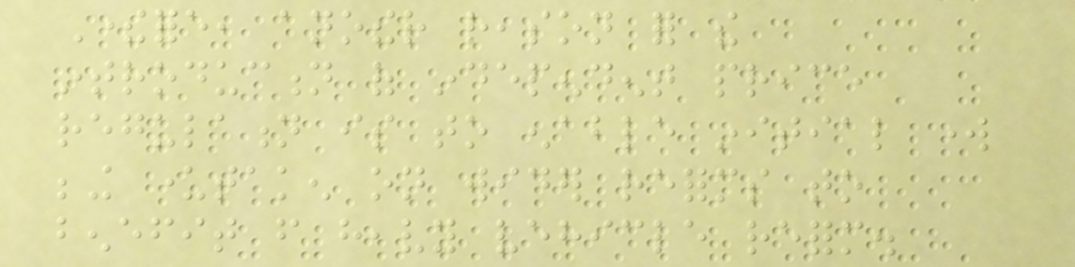Therefore, another reason for the
introduction of independent price
regulation is to enable initial work
being undertaken on wider reforms to
benefit from heavy vehicle reform.
